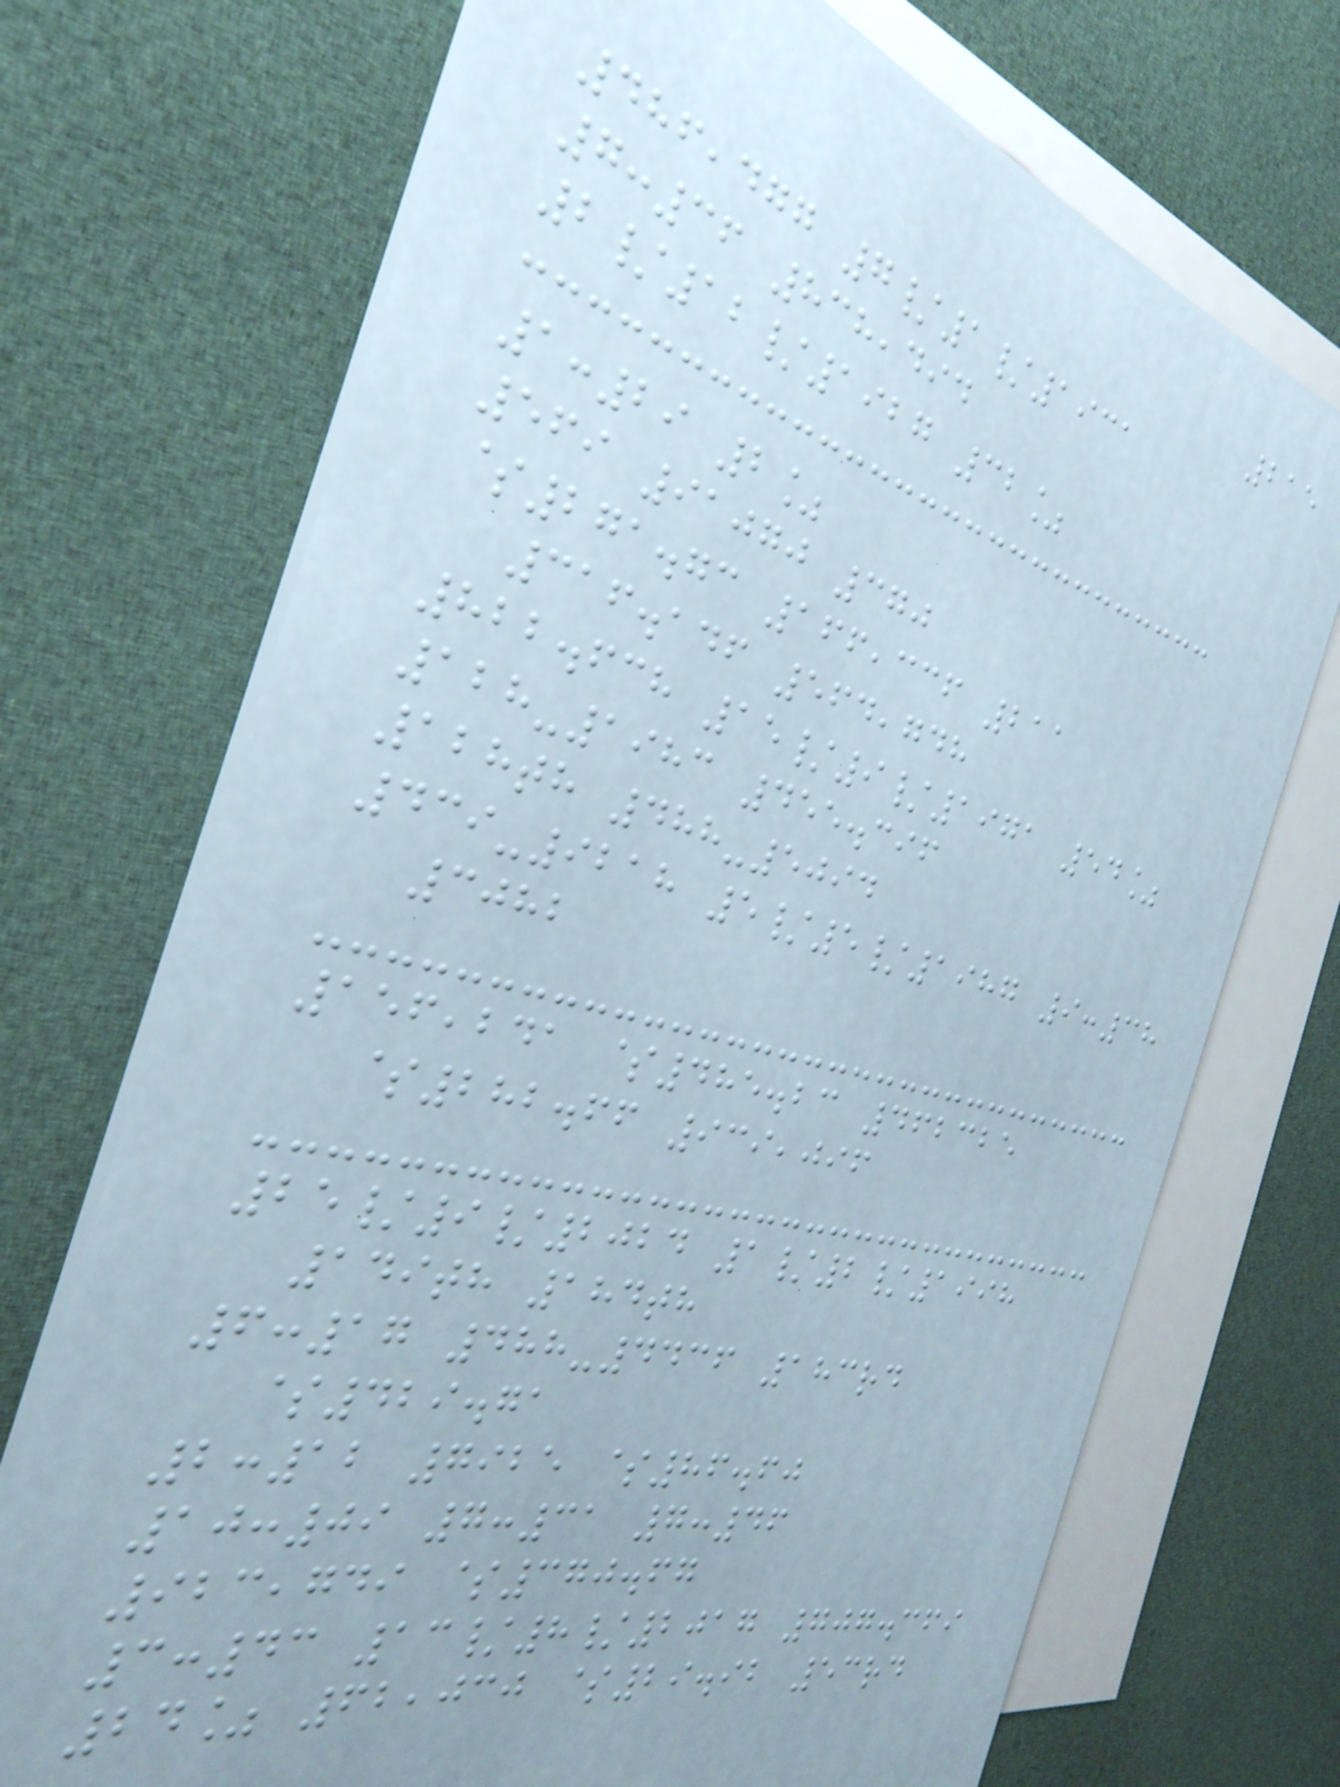215
486,477 7/1/1931
7:36 838,494
2/12/1927 32%
1:29 2%
569 91070 370
$271.73 166,336 211
316.146 564,748
822.638 15/9/1971 54%
128-1983 455.396
128th 488-5094
439-9218 5/5/1987 9:38
3082
156,241 $485.23 462325
$282.66 939,096
25/9/2024 1/2/1998
149th 184th
6:17 488-4436 183rd
$429.71
2:12 7925 $86.60
10:09 7:31 7:46
923,749 $370.67
3:43 13/8/2017 707.369
24% 62,030 $29.92 53rd
